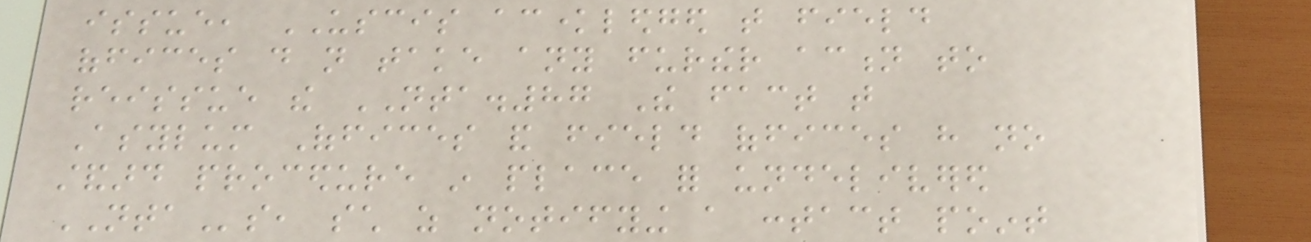issue, USCIS acknowledged that field
offices do not take any further action to
reissue the NTA.87 The fact that
Asylum Offices and field offices have no
standard procedure in place for undelivered
NTAs, such as notifying a contact point
